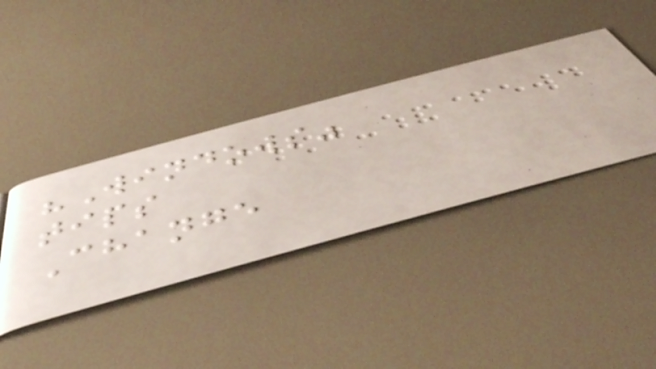"Windows"
tips
Change
